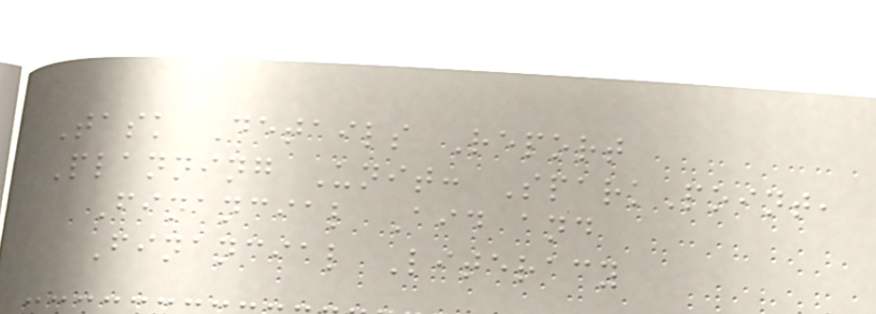Task Details Report
Planning Unit: SparkPoint,
Financial Aid and
Financial Literacy
